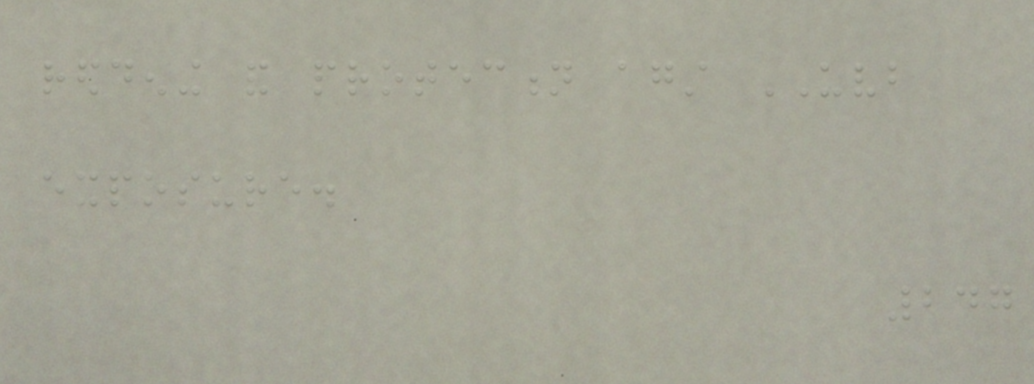reddening and protection against UVB
exposure.
247
